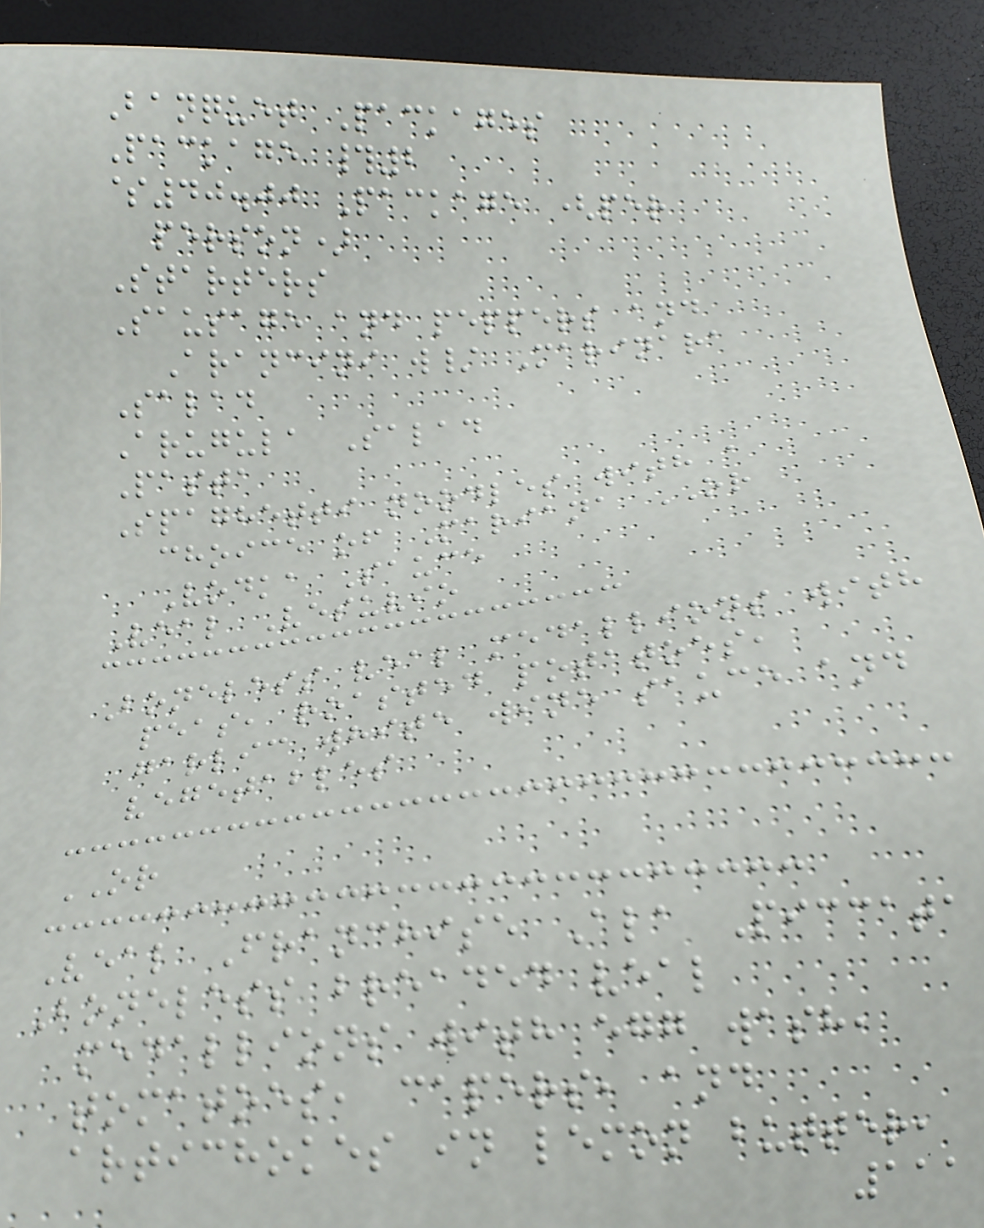Banquet Packages
Package #2
$40.00 Package (per
person)
Starters
Sausage and peppers and
Arancini w/ Marinara
Salad
Arugula Salad
Pasta
Spaghetti noodles with a
choice of Mariana OR
Vodka Sauce
Veal Vesuvio
Boneless veal medallions with
peas, roasted potatoes,
garlic white wine sauce and
vegetables
OR
Veal Franchise Ala Piccata
Boneless breaded veal
medallions with egg wash,
tomatoes, capers, and
artichokes in lemon butter,
111
